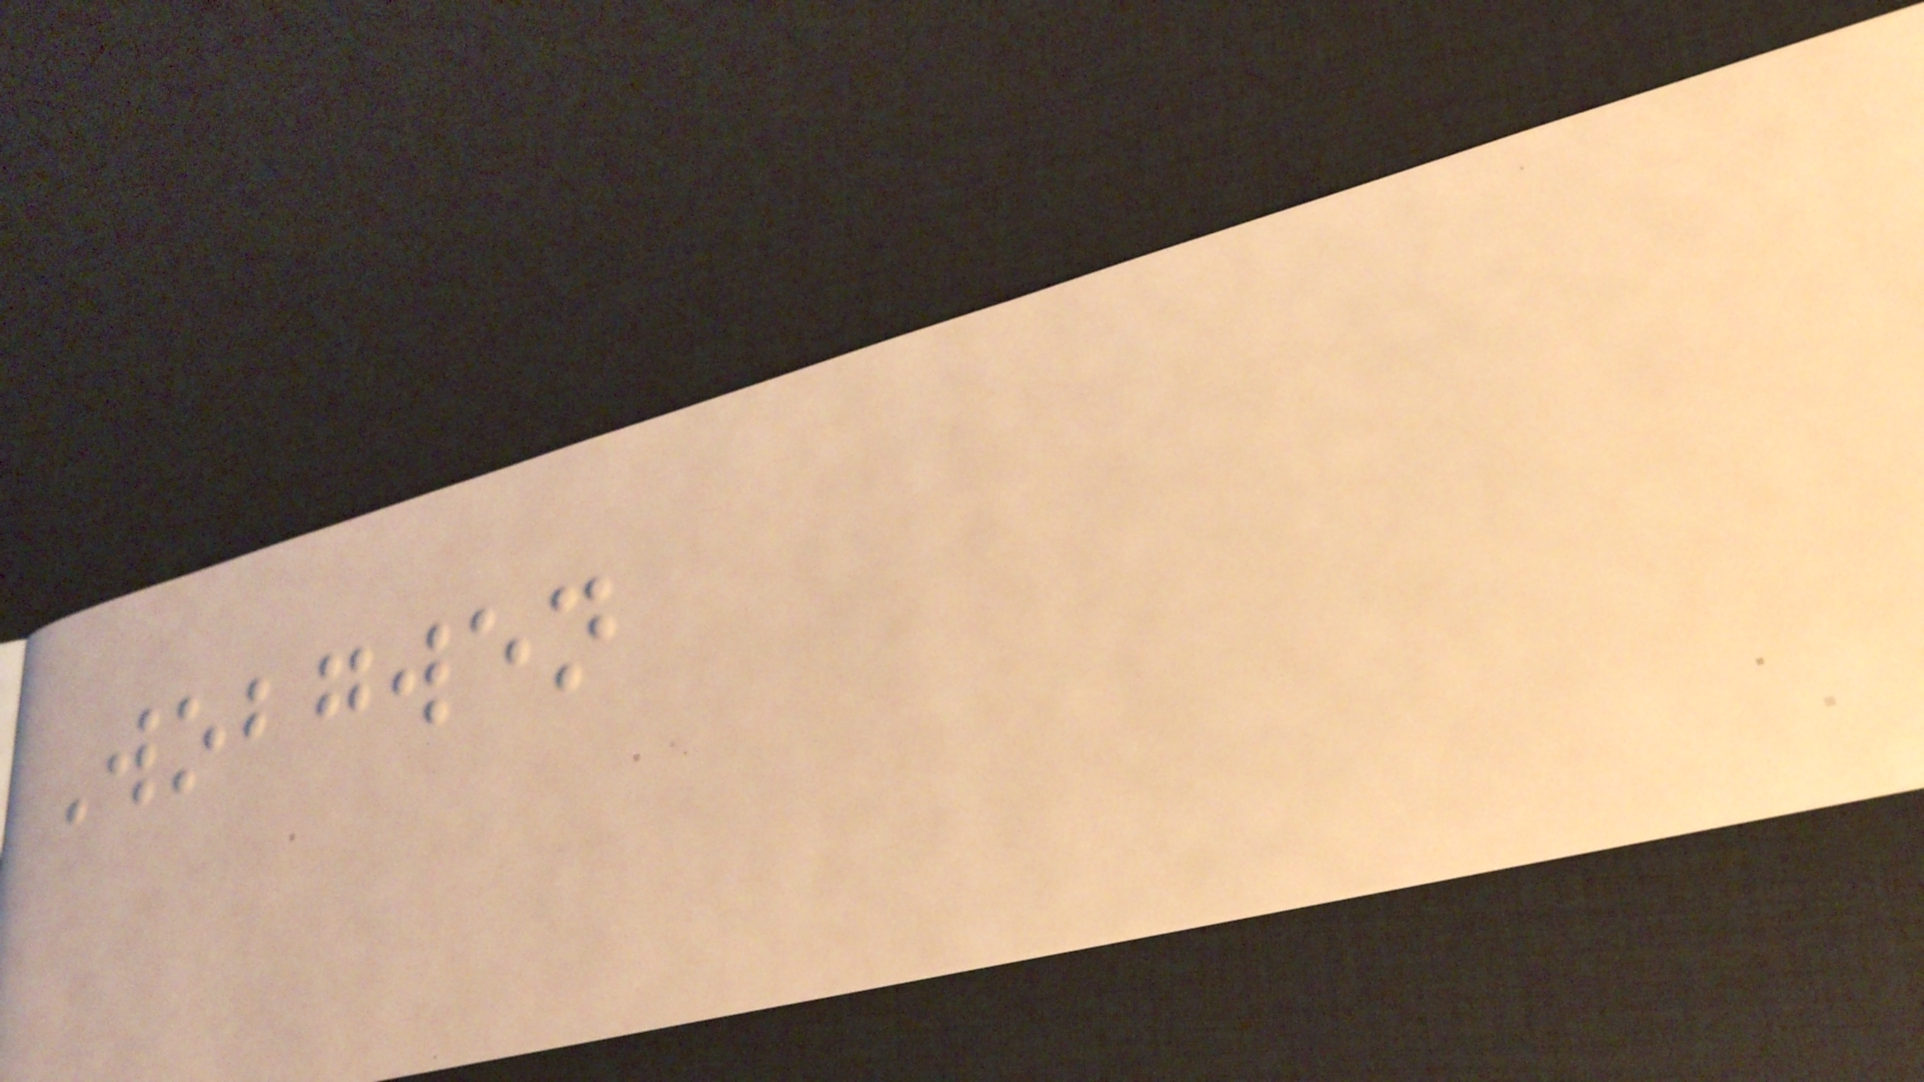Wobgwen
